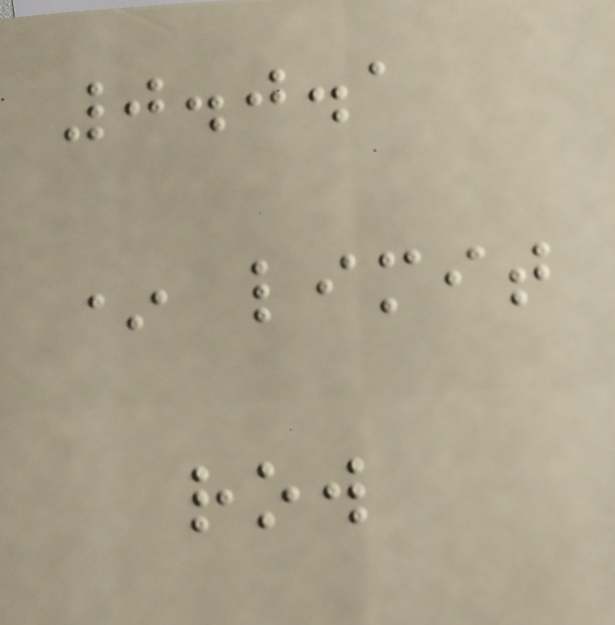0.0.1
* limit
row
